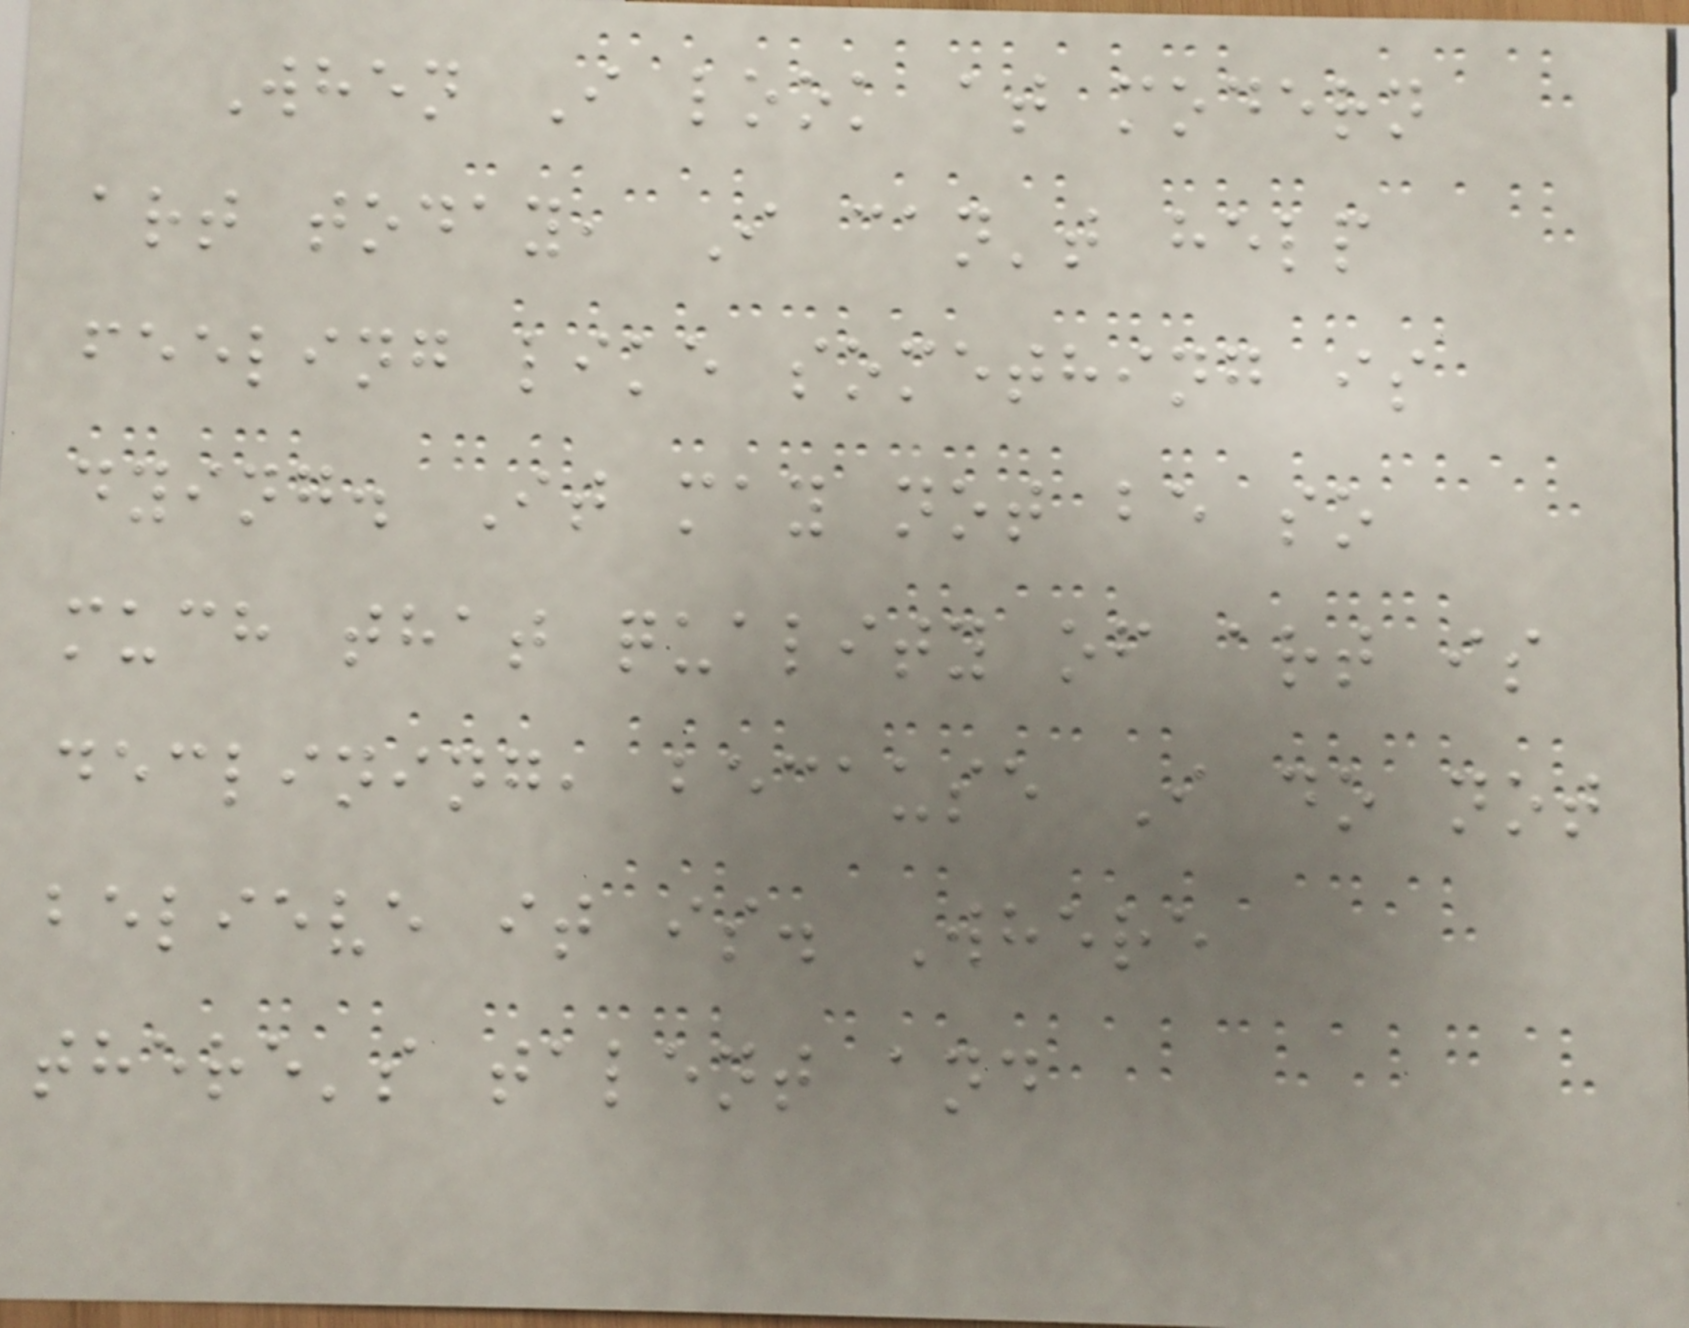When I look at modern
art today, I can't help
feeling like something is
dying. It may not be so
much that quality of art is
declining, because I do not
believe it is. Where
there's talent and
